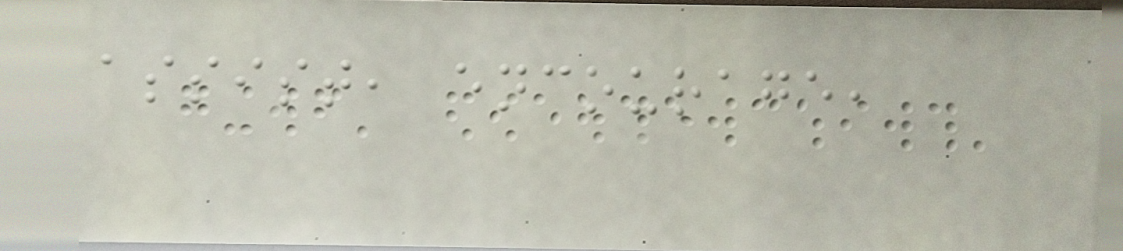assist, encourage,
